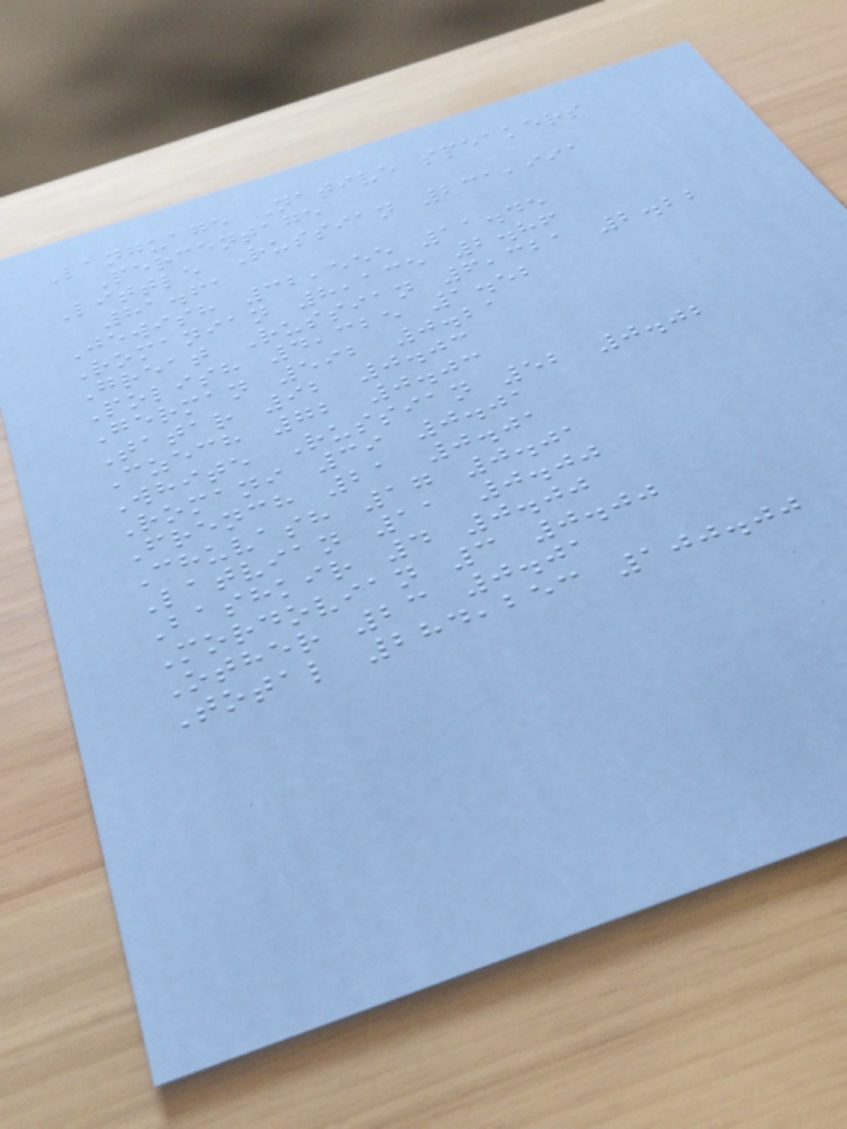Language Native speakers
Percentage
Little Russian 231,991
81.61
Jewish 32,555 11.45
Romanian 8,135 2.86
Great Russian 6,321 2.22
Polish 4,325 1.52
German 592 0.21
Tatar 92 0.03
Czech 72 0.03
White Russian 52 0.02
Romani 39 0.01
French 21 0.01
Chuvash 17 0.01
Latvian 11 0.00
Bashkir 4 0.00
Mordovian 3 0.00
Other 23 0.01
Total 284,253 100.00
